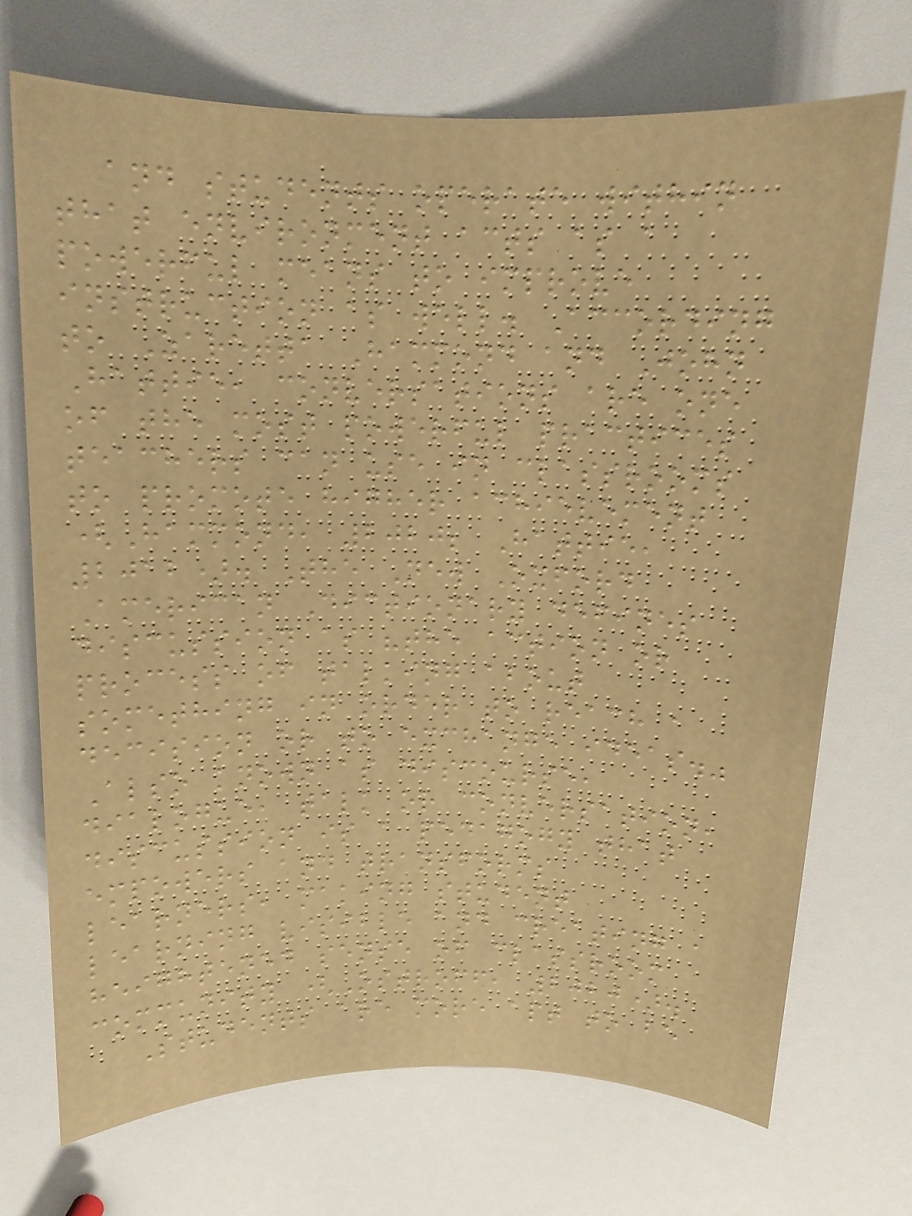and students operate within
that environment acts as a
powerful means to improve
instruction as well. According
to Zaretta Hammond and John
Hattie, conversations are one
of the most powerful practices
teachers can use in classrooms
to promote higher achievement
(Hammond, 2020; Hattie,
2012). The New Oxford
American Dictionary defines
discussion as "the action or
process of talking about
something in order to reach a
decision or to exchange ideas."
Also known as discourse,
dialogue, talk or conversation,
discussion is a pedagogy that
empowers and transforms
learners, making student
learning visible and creating a
heightened sense of classroom
community (Ostroff, 2020).
Students are more apt to be
